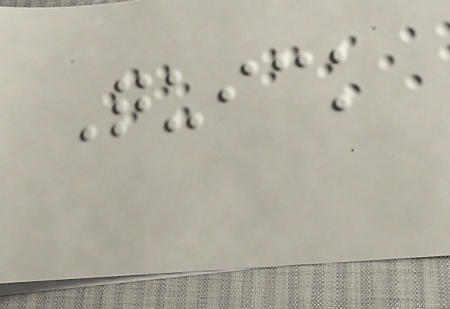Quick
